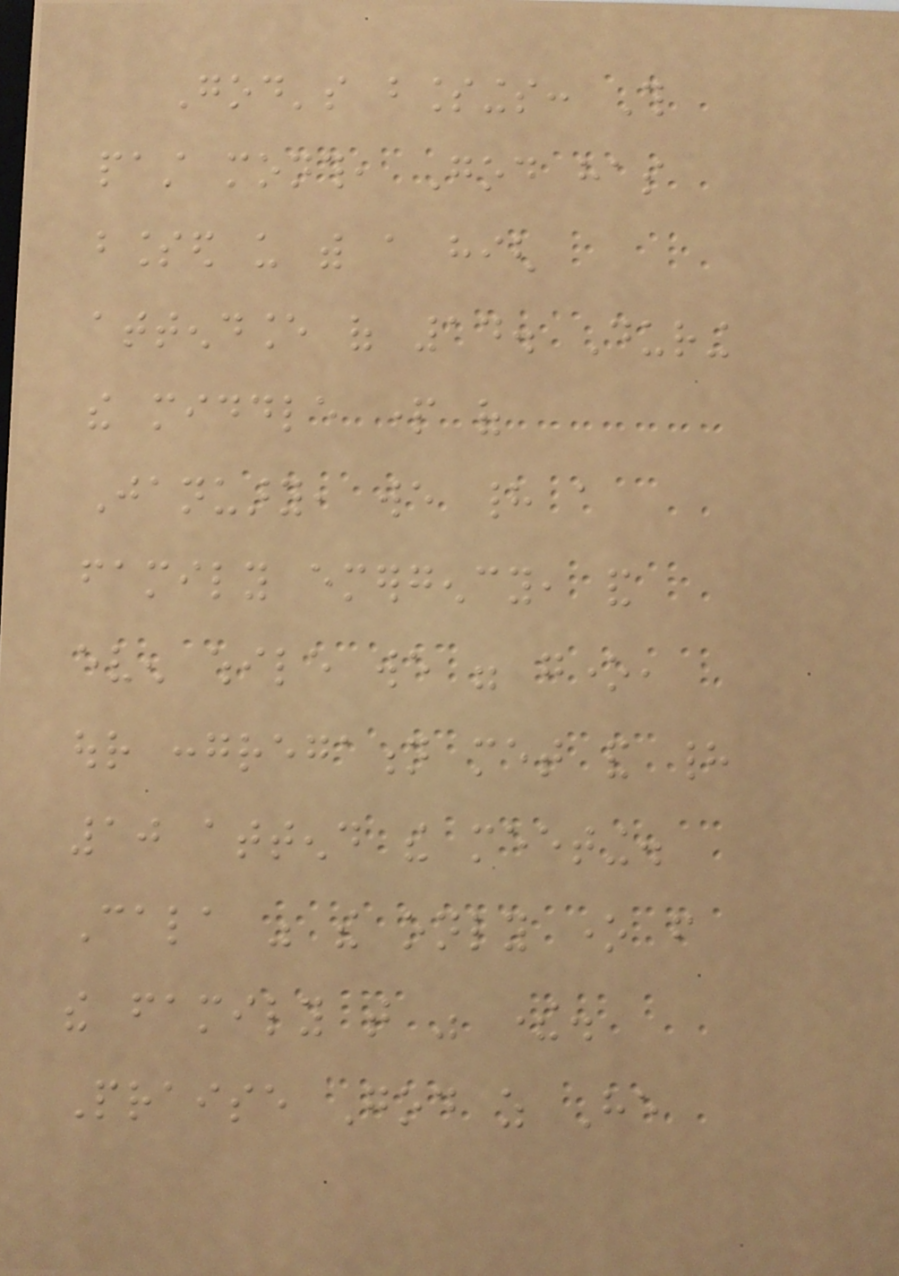God's blessings: This
past month, God has
blessed us with a high
attendance of 14. During
the middle part of
January, we had a
family emergency, and
even while we were gone,
our congregation met and had
10 attend the meeting.
Cala was the only one from
the family that was there.
Praise God as He
